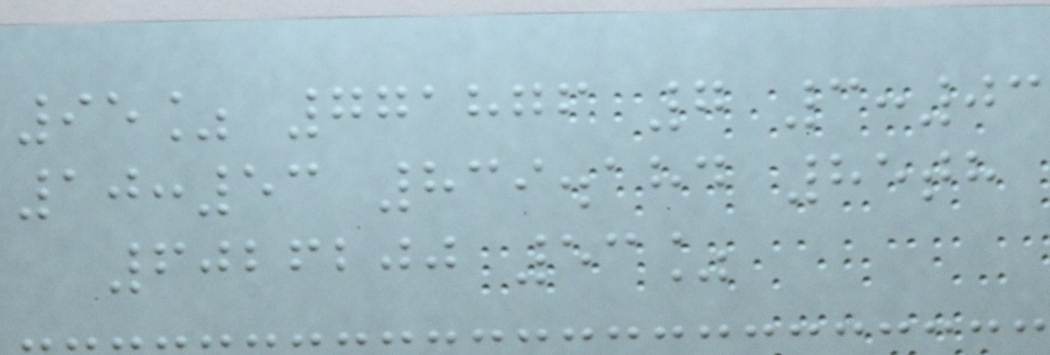95% 771876 7 3:03
10:53 839.184 85th
6026200 53%
